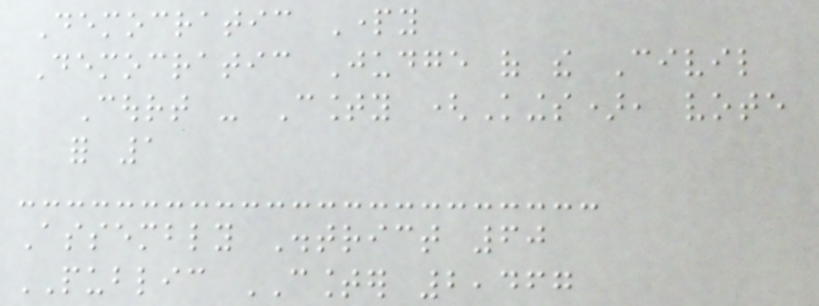Democratic Party
Democratic Judge of the Civil
Court - County (Kings), vote
for 1
Assembly District 60
PUBLIC COUNTER 2,467
